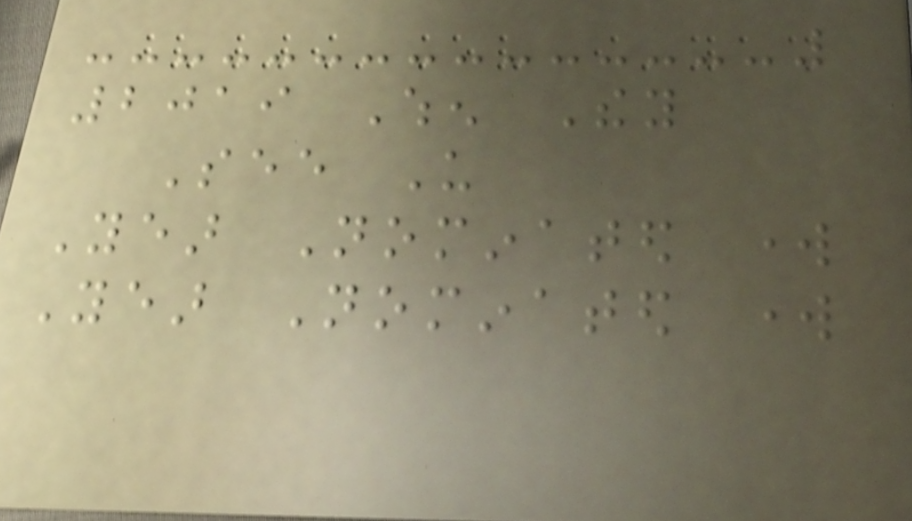2019 When They
See Us
Year Nominated work
Year Nominated work
